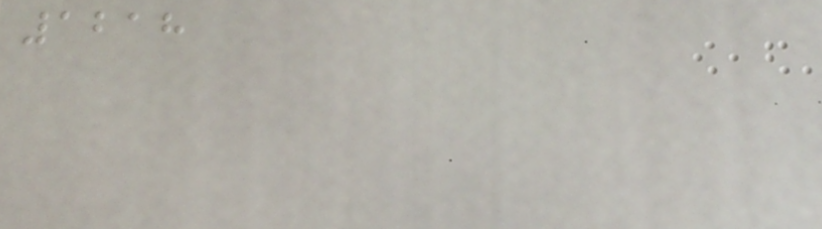1218
